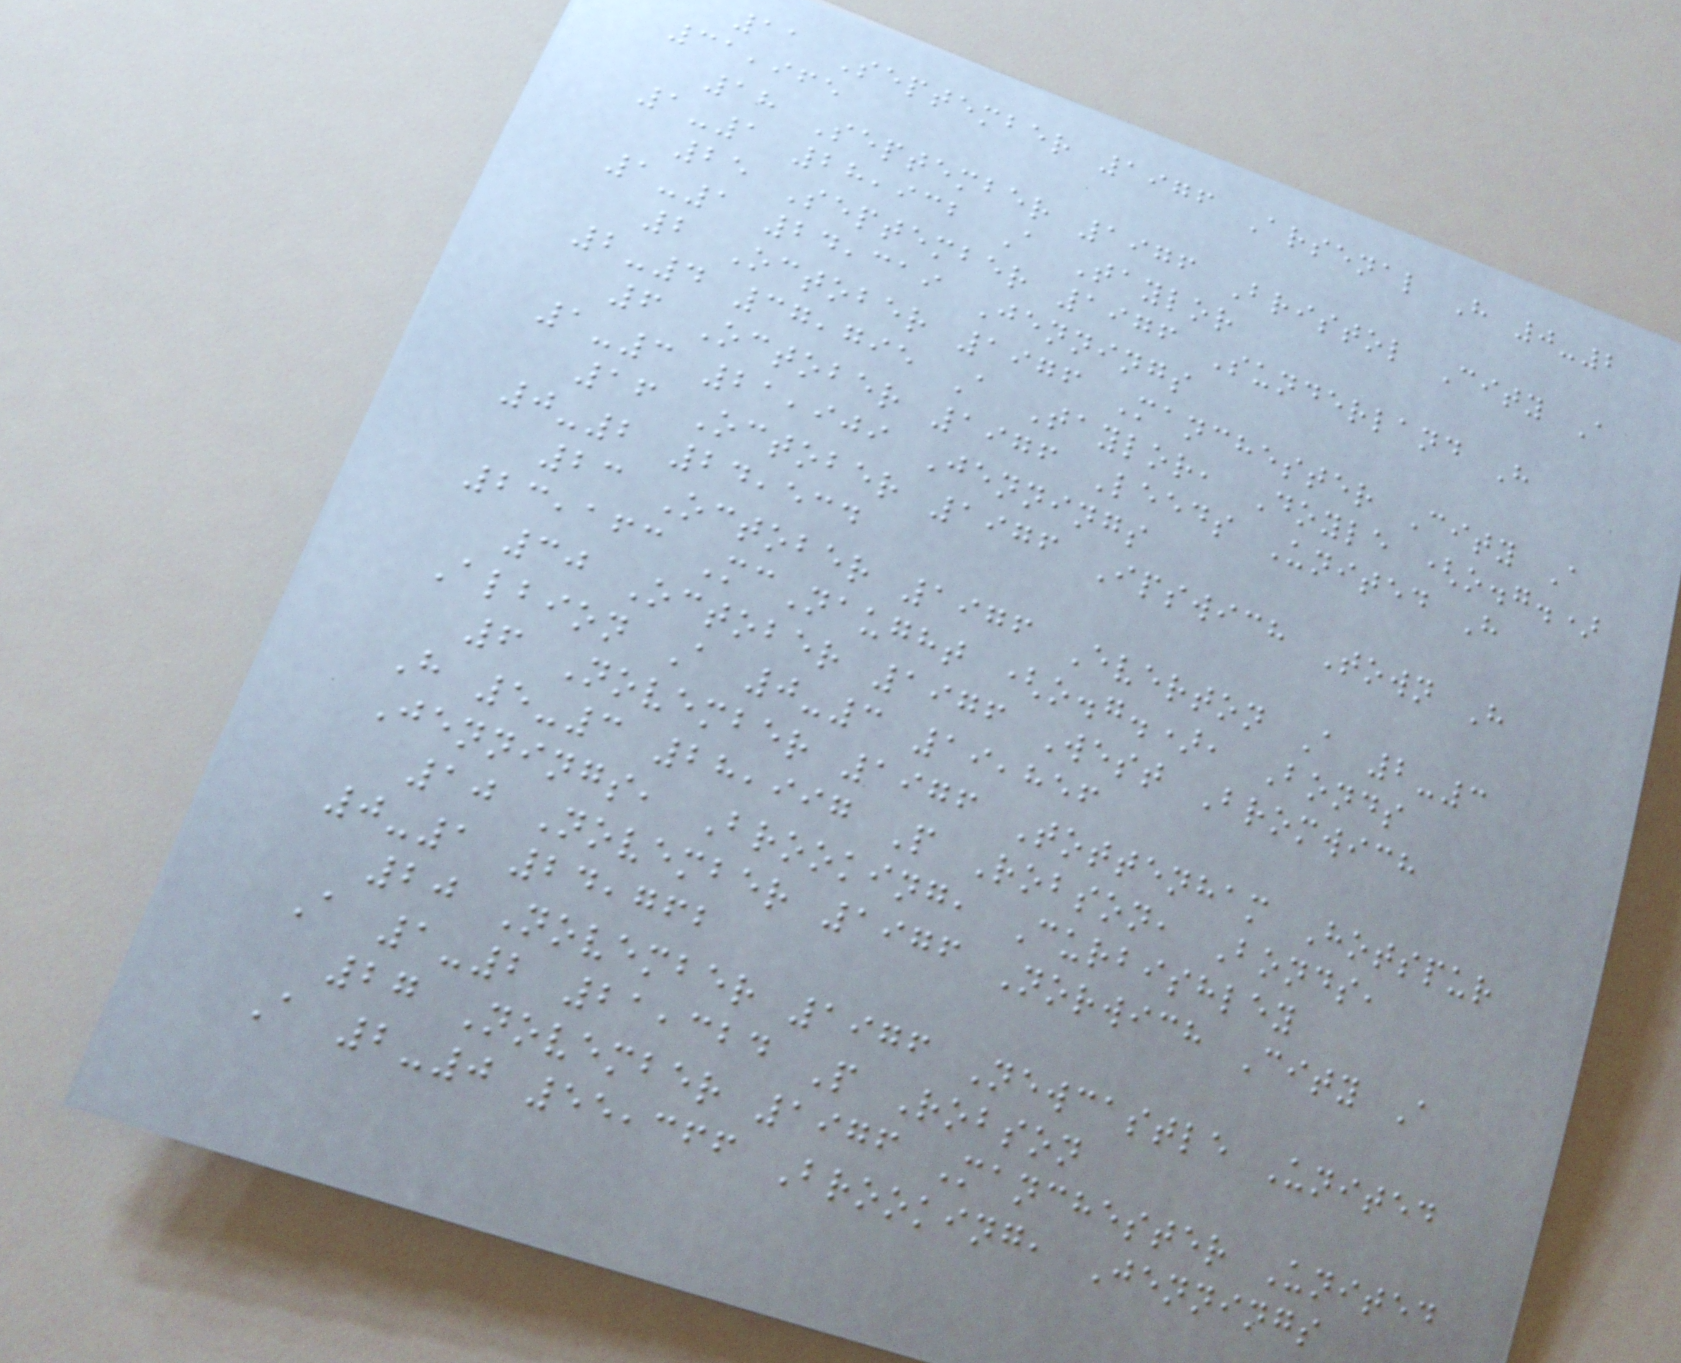11 September 1976 Arsenal H 0-2
31,965
18 September 1976 Bristol City A
1-1 28,932 A Taylor
25 September 1976 Sunderland H
1-1 24,319 Jennings
2 October 1976 Manchester City A
2-4 37,795 A Taylor, Doyle (o.g.)
6 October 1976 Leeds United H
1-3 21,909 Jennings
16 October 1976 Ipswich Town H
0-2 24,534
23 October 1976 Everton A 2-3
23,163 McNaught (o.g.), Bonds
30 October 1976 West Bromwich
Albion A 0-3 19,856
6 November 1976 Tottenham Hotspur
H 5-3 28,997 P Robson, Bonds,
Jennings, Brooking, Curbishley
10 November 1976 Norwich City A
0-1 24,762
20 November 1976 Newcastle United
A 1-2 21,324 P Robson
27 November 1976 Manchester United
A 2-0 55,366 Brooking, Jennings
